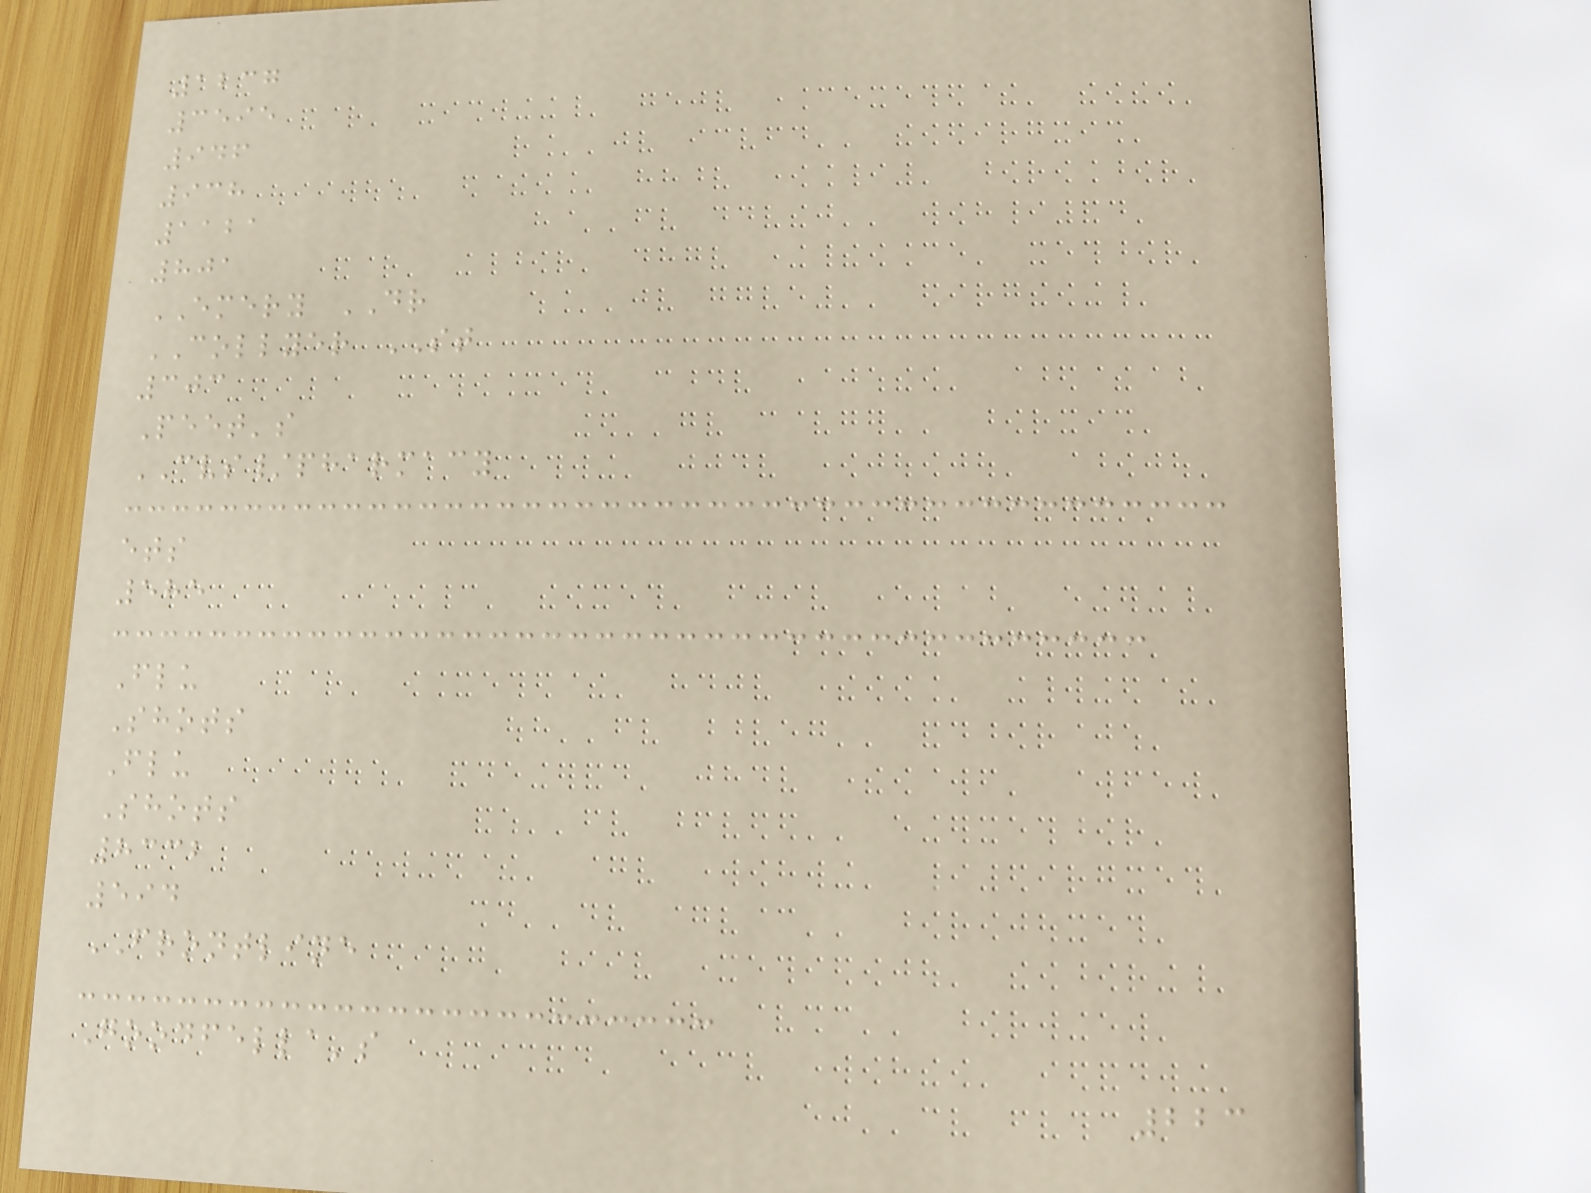1237
3595
946
938
1121
801
EMERY DR
COLLYER ST
303
Peet's
CVS/pharmacy
ets
585
Flu
Shots
Flu
Shots
8332
594
FRONTLINE
Goodfella's
223
